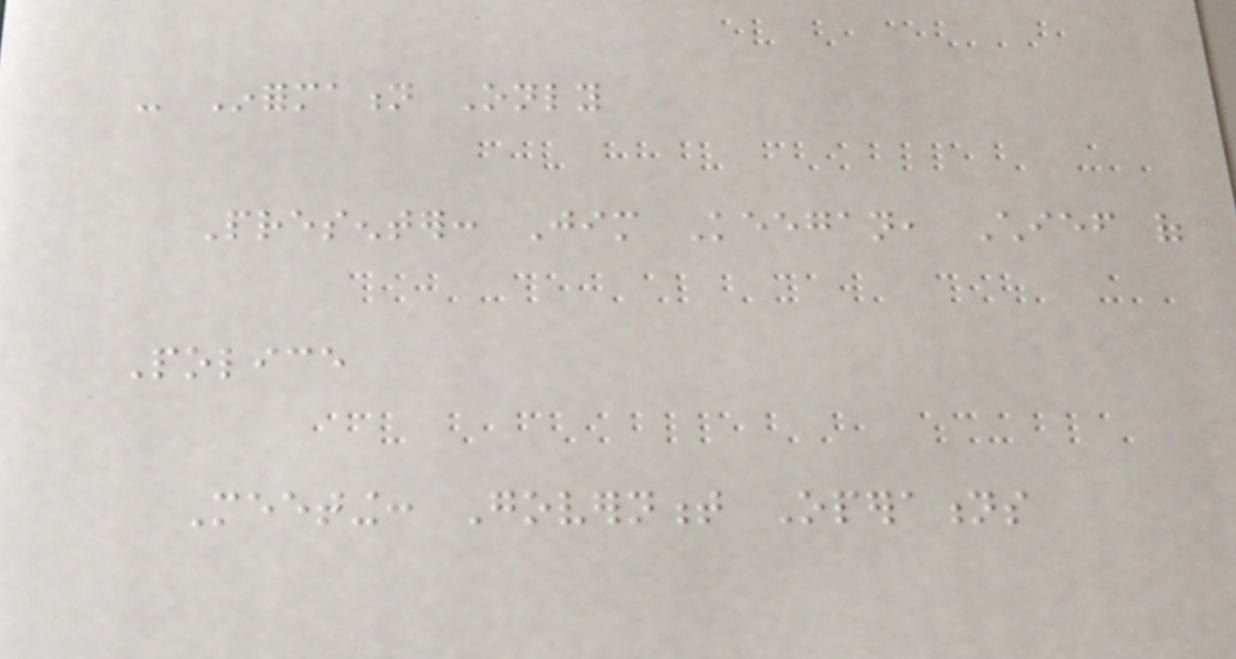- Information Only
Presenter: Jim Keegan, Chief of
Police
Meeting: Government Operations
